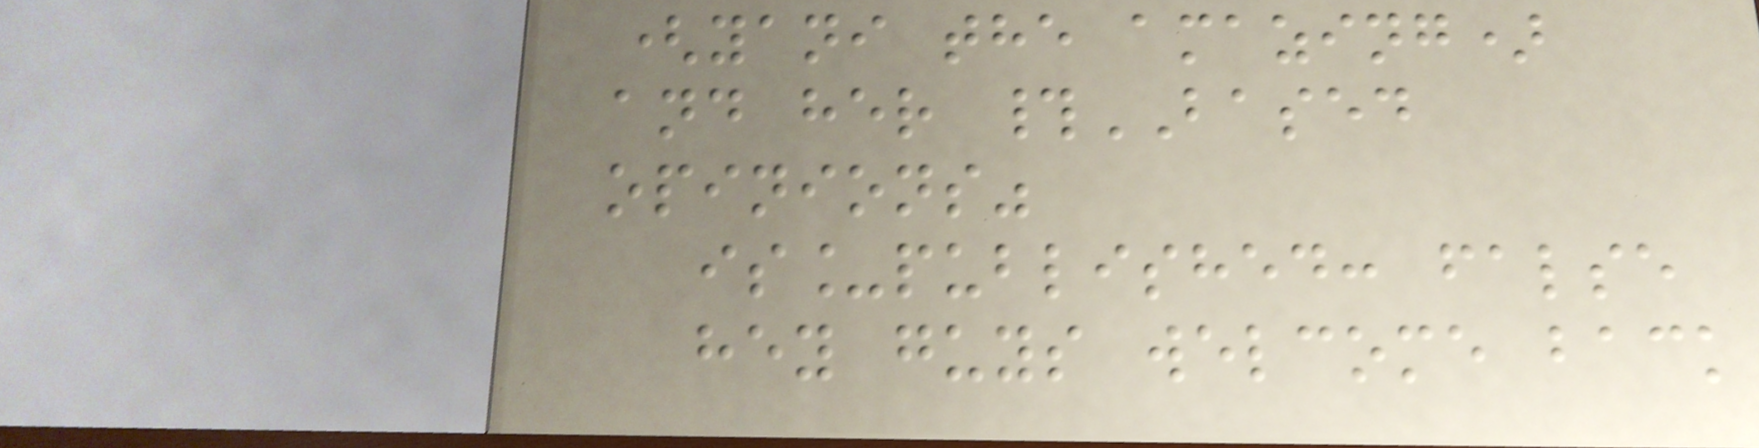(yani the amazing)
and her #BASED
opinions"
is_published: false
hey guys welcome back
